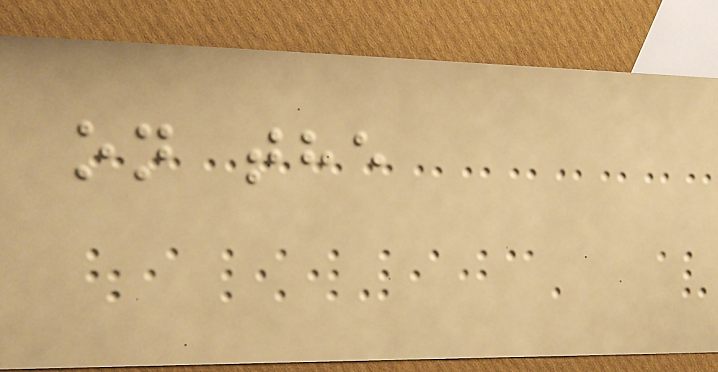on the
